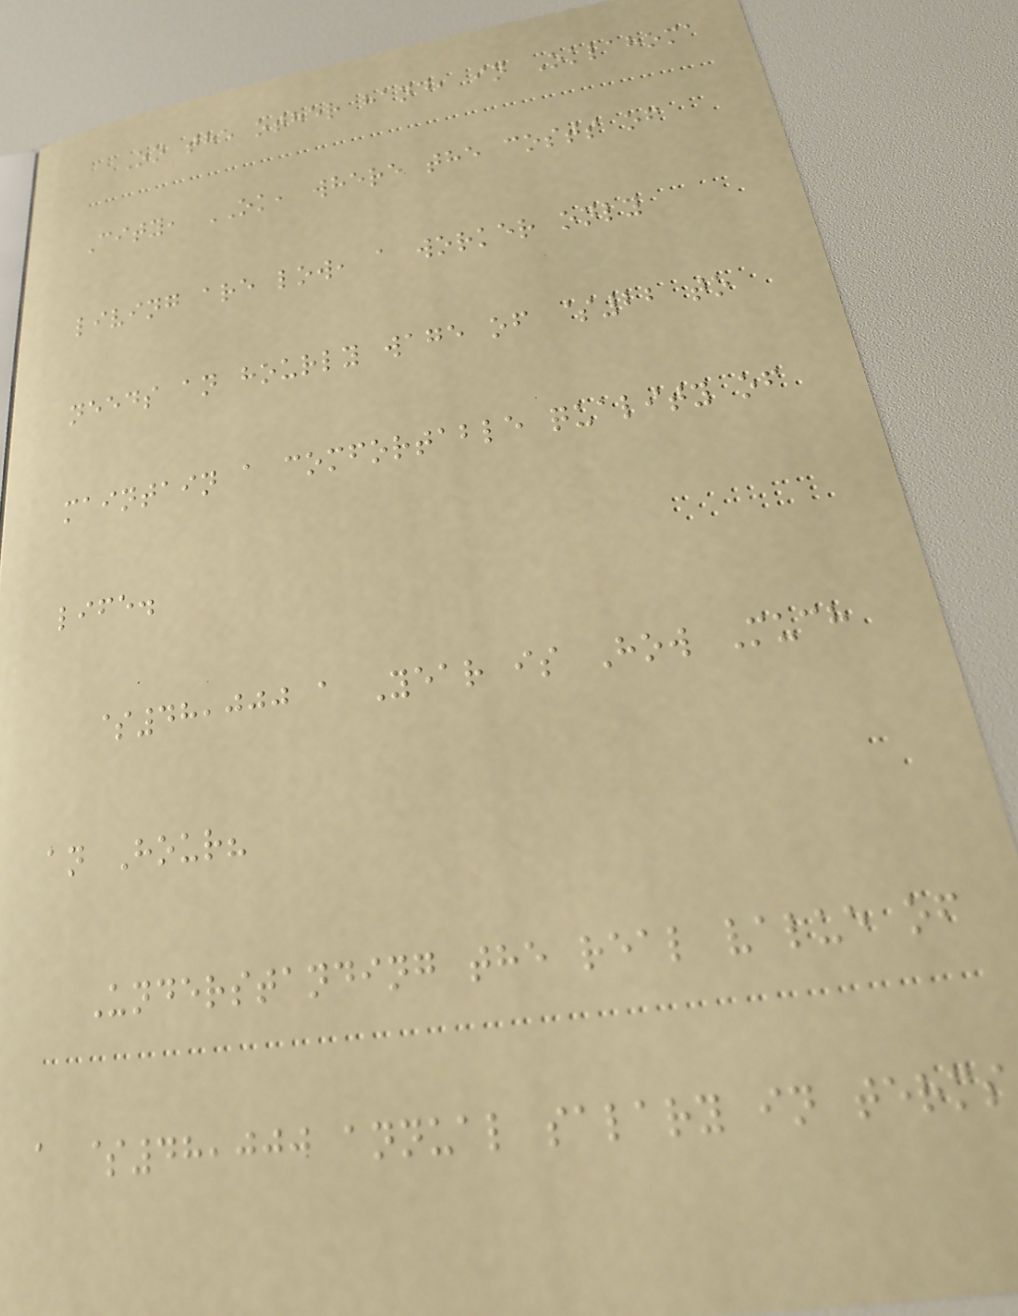On the other hand, in Oklahoma
City, OK, where the costs of
living are low, a worker only
needs an hourly wage of $22 to
maintain a comfortable quality of
life.
$48,000 a Year is How Much
an Hour?
Understanding the real value of
a $48,000 annual salary in terms
